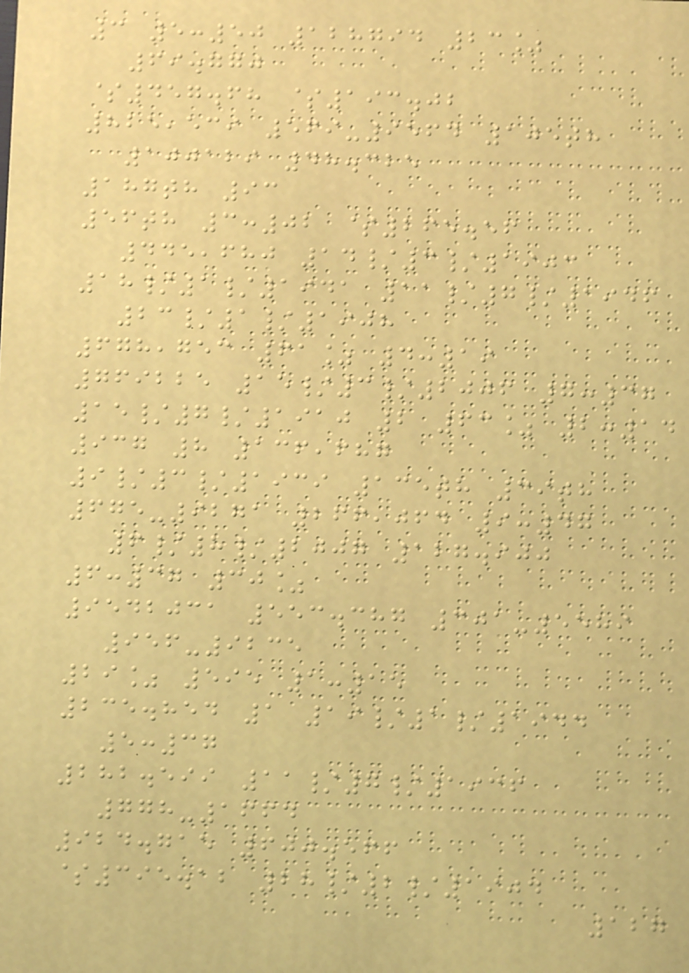3 5:50 128794 23%
69.770
$457.68 $193.02
825,539 569-9564 105th
100129 48.325
187th 93
56th 3:02 $265.56
445,680 14/3/1903
18/1/1941 11/7/1946
23/1/1908
678,753 61% 4:19
769225 15/3/2006 7:37
15/7/1910 2 63% 2:14
937 8 136,687
9/3/1939 135th 39th
675-9271 266,064 9:47
6/8/2007 127.900
6:37 30%
9542031 553.387 301-5589
956-9235
29% 595 1:15
235.854 1 19/1/1944
5:37
282.599 11/7/1936
778-1664
924.715 600.566
$395.12 28/2/1904
127
